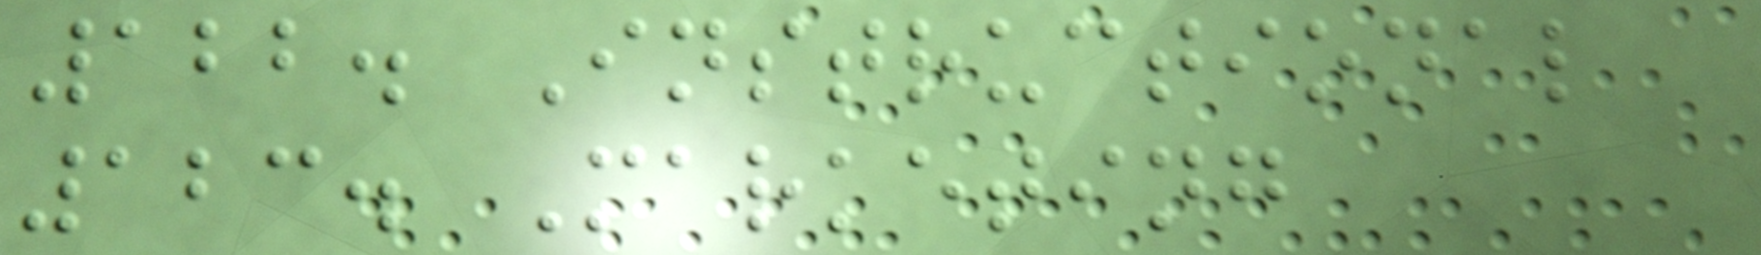122. Instructional
123. Marketing
